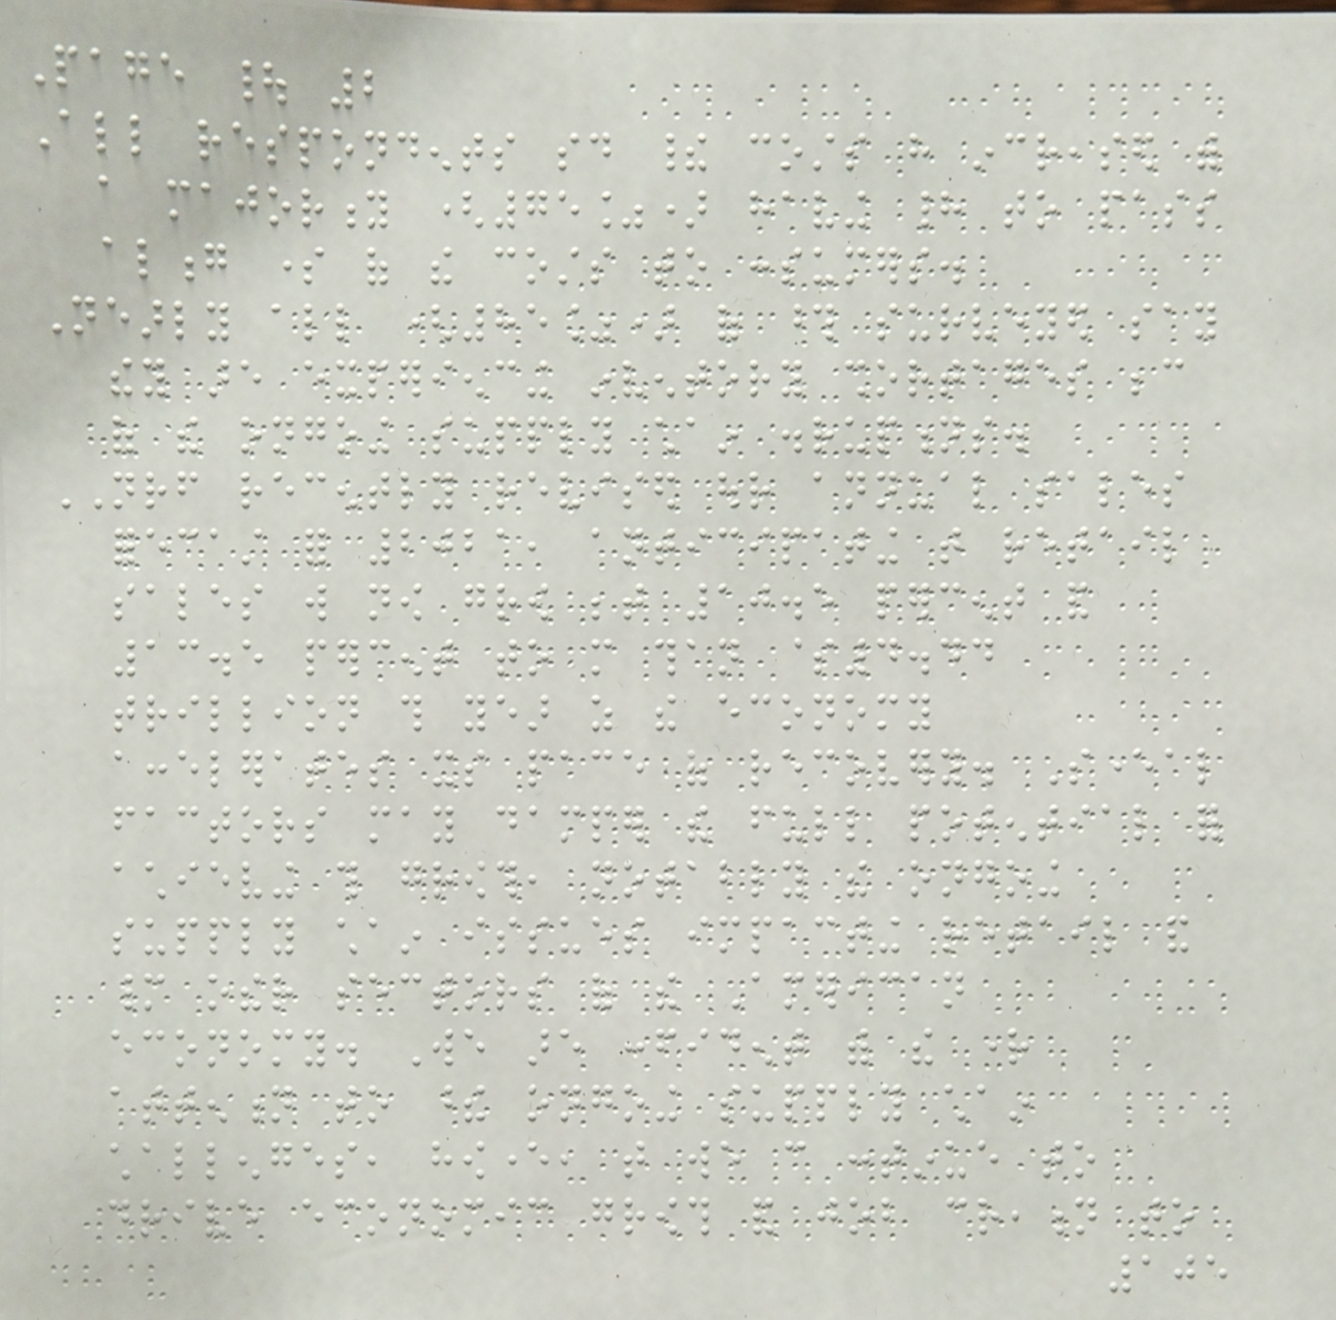Page | 2
All respondents said their costs have increased with
a majority (75%) having had to pass
along some of the costs to consumers.
Nearly all (85%) of those surveyed say
they are experiencing inventory shortages because
of the ongoing supply chain disruptions.
NRF recently revised our annual sales
forecast for 2021, anticipating that retail
sales will now grow between 10.5 percent and
13.5 percent to more than $4.44
trillion this year as the economy
accelerates its pace of recovery. Several
factors may damper the full potential for
achieving this growth, notably the ongoing
supply chain issues impacting retail and
many other sectors of the American
economy. We are confident with the right
attention to these ongoing supply chain
challenges, however, that we can continue to
drive economic growth and job creation to
105
